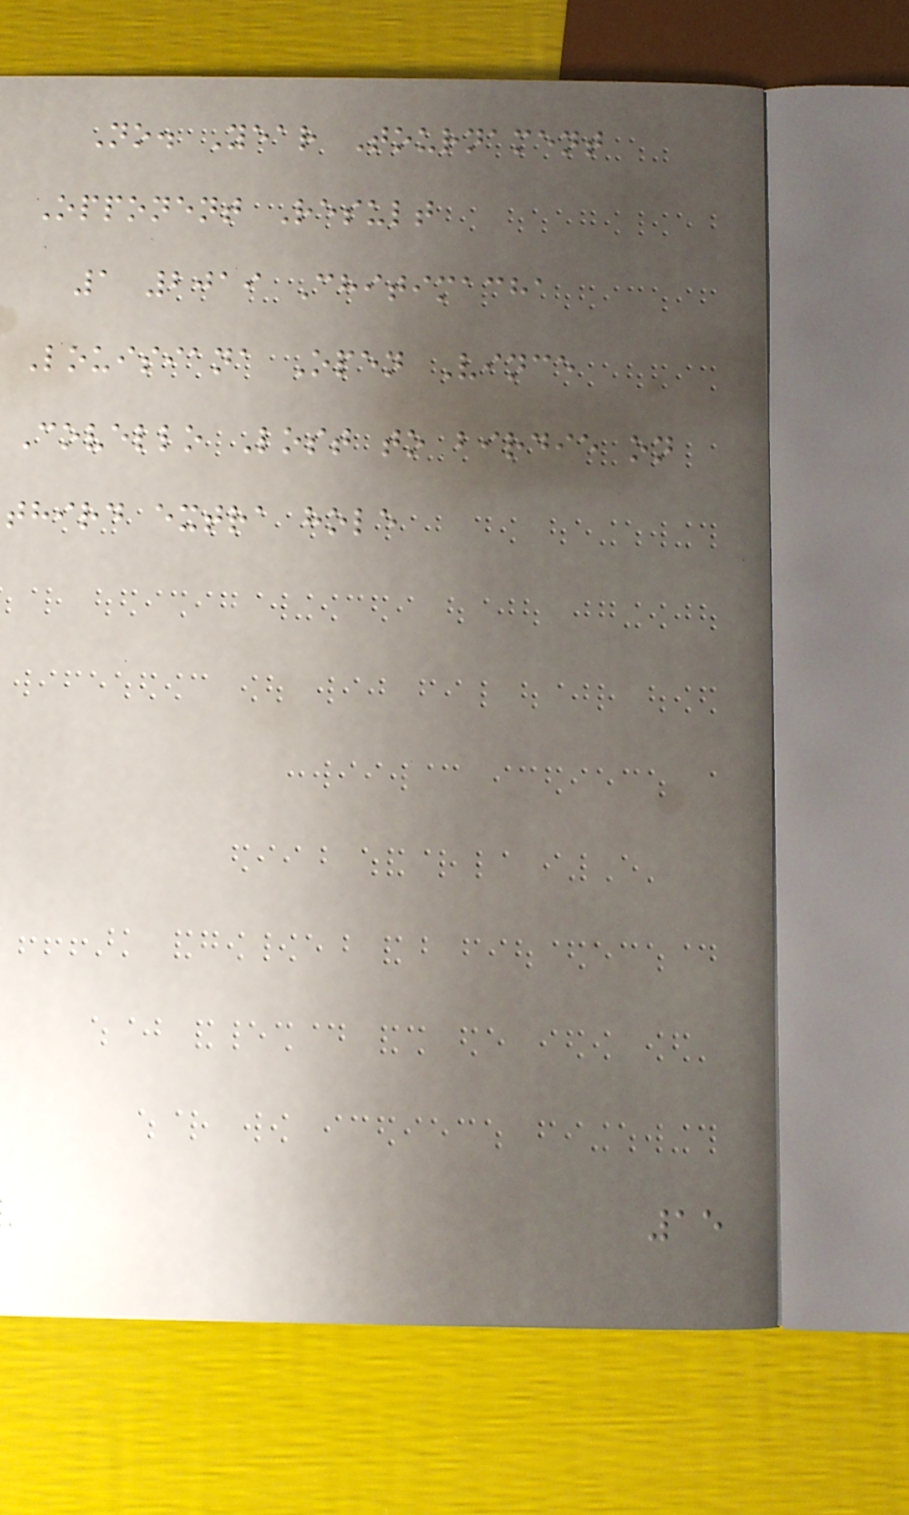No. Year Tournament
Opponent Result
1 2019 Chitimacha
Louisiana Open Vince
Covello Lost to birdie on
third extra hole
15
